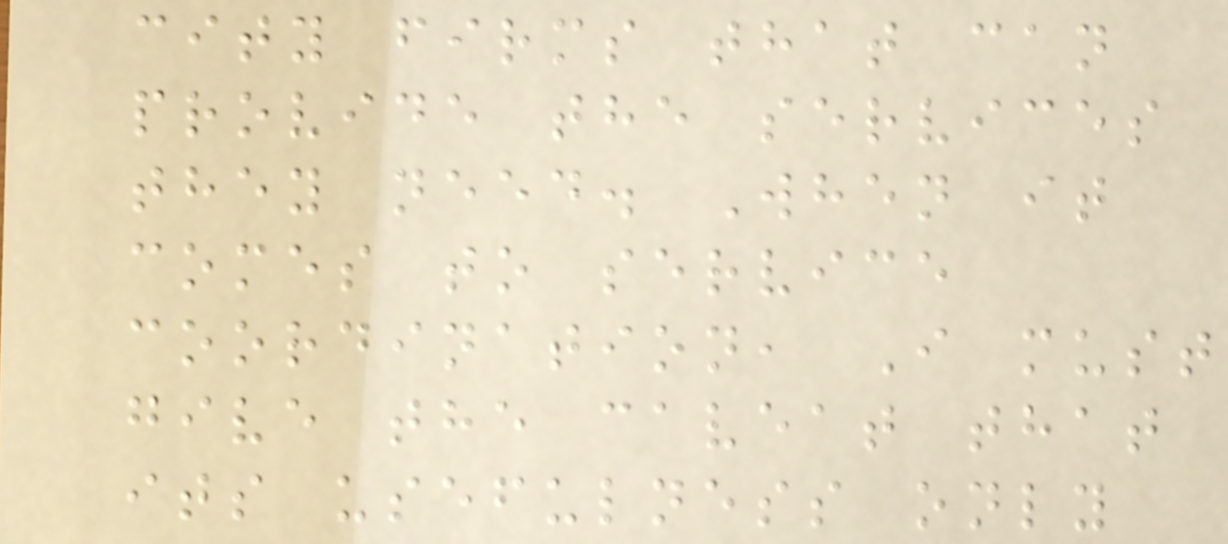city firms that can
provide the services
they need. When it
comes to service
coordination, I must
give the caveat that
its usefulness only
